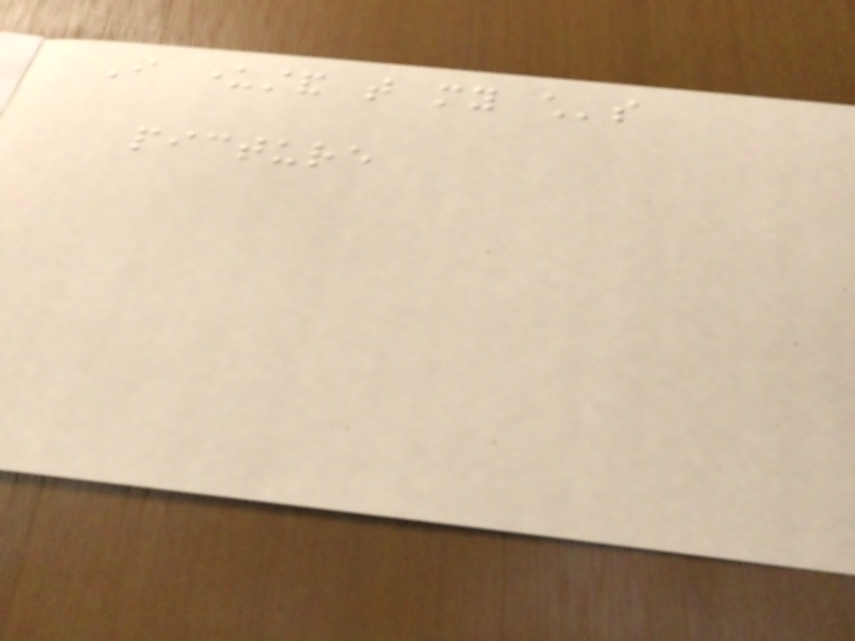I understand that my child's
picture
